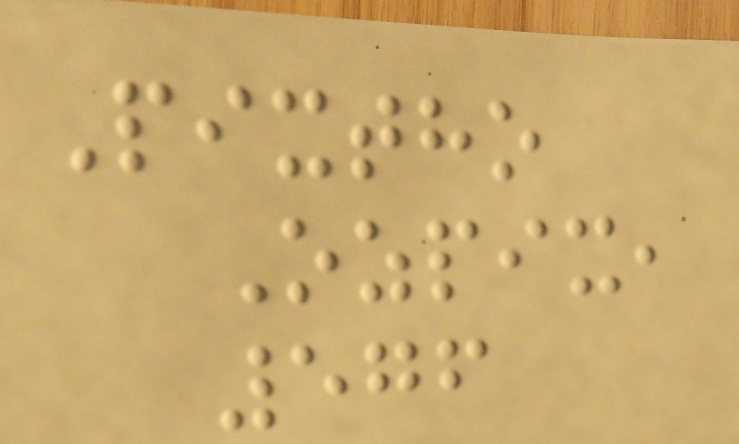Pixtho
Ozpix,
576
